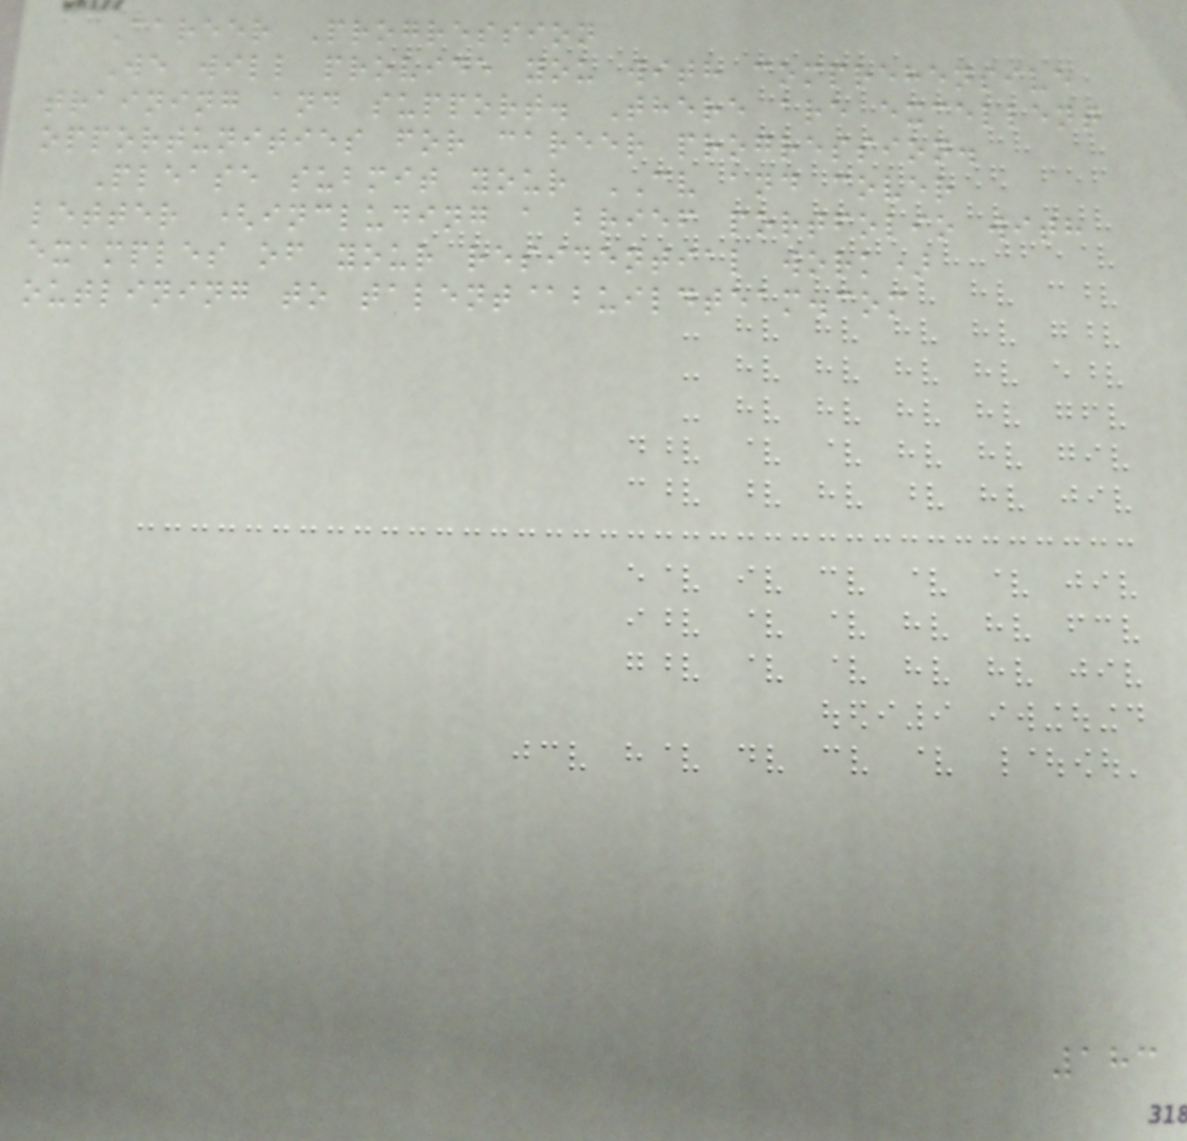Career Progression
We will provide you with comprehensive
training and support. There are excellent
opportunities for career progression.
Please submit your CV and cover
letter (including a brief portfolio with
examples of your residential work)
outlining to talent@buildteam.com
183
